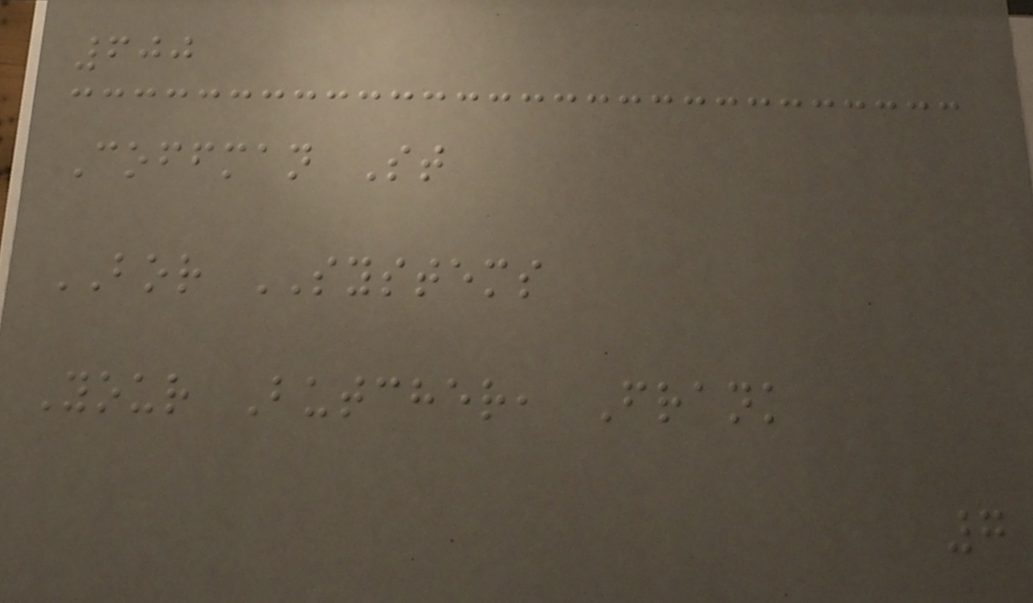600
Coffman St
BOR SYSTEMS
Your Butcher, Frank
7
